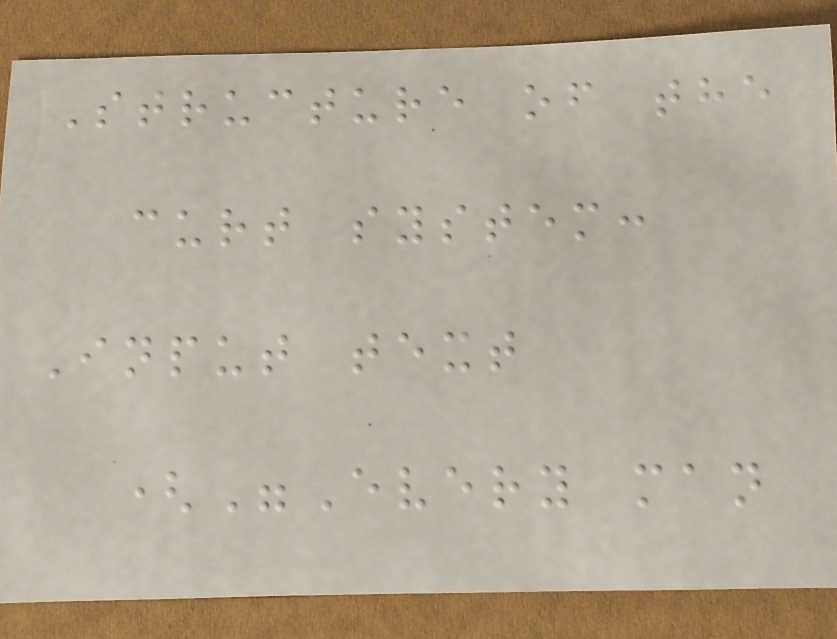Structure of the
curt system:
Input text
("Every man
